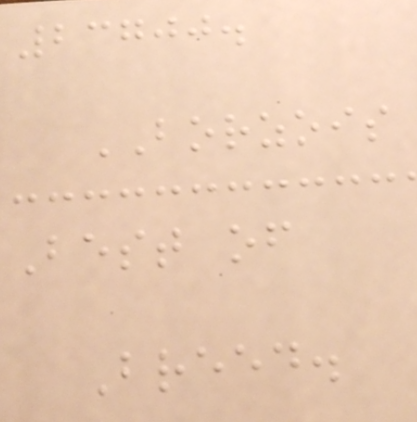23700.
BORZOIS
Best of
Breed.
